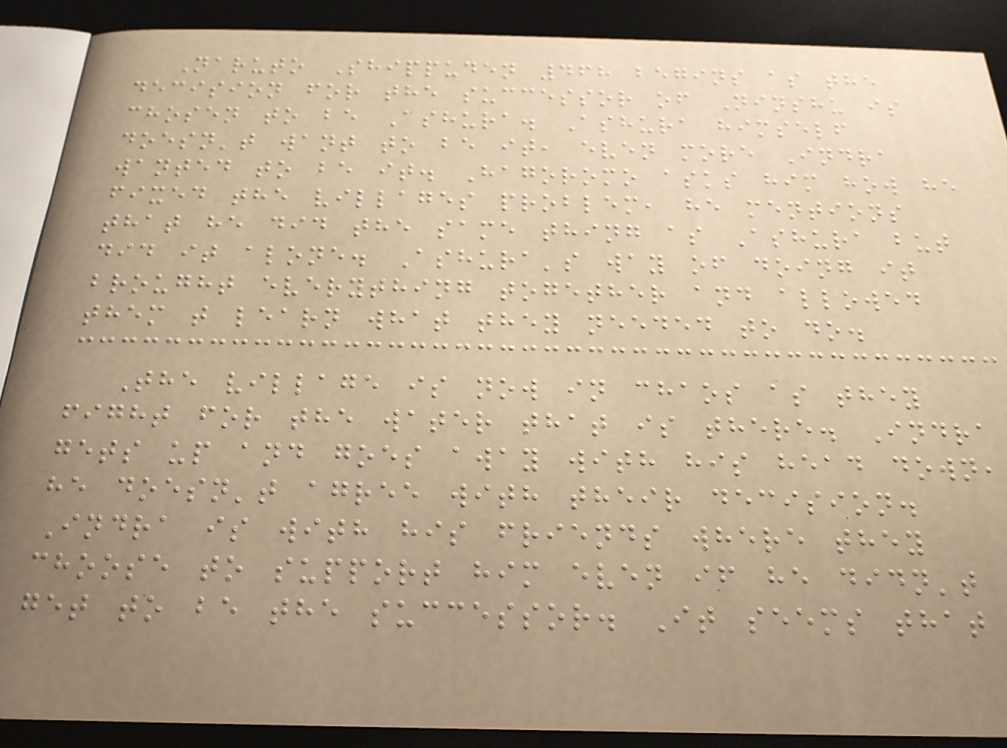Naruto Shippuden 468 begins as the
decision for the successor of Ninshu is
chosen to be Ashura. Ashura himself
doesn't want to be it, even more Indra
wanted to be it. Hagoromo asks him how he
fixed the villages problem, he mentions
that he did the same thing as Ashura but
did it alone. Ashura's way of doing it
brought everything together and allowed
them t learn what they needed to do.
The village is now in chaos as they
fight for the water that is there. Indra
gets up and goes away with his head down,
he doesn't agree with their decision.
Indra is with his friends where they
choose to support him even if he didn't
get to be the successor. It seems that
